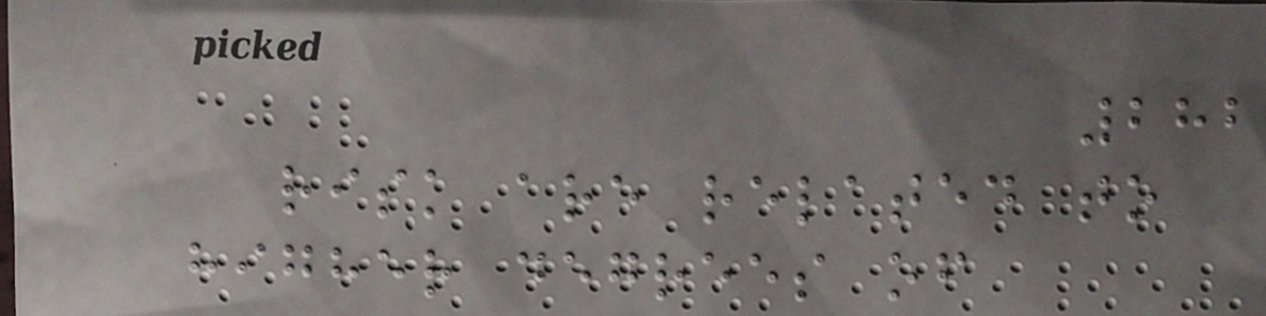282
risk are related to
higher degrees of
